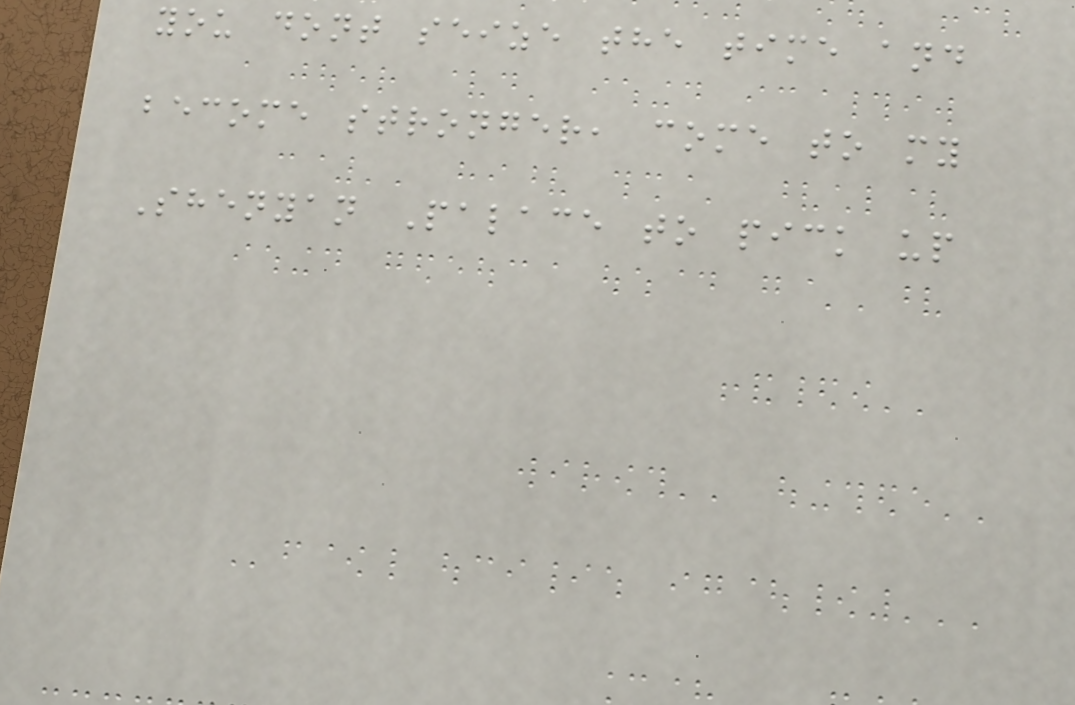you dont seize the time and
become stronger, come to my
Shenyan Palace to pick up
